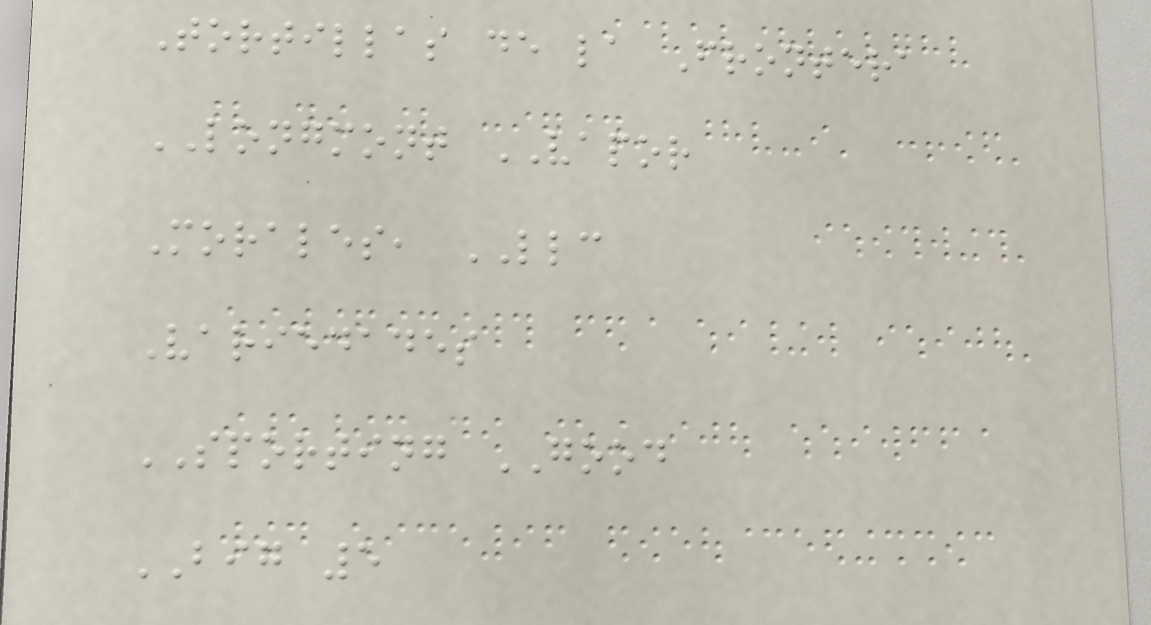Tortillas de la Frontera
LONGMONT VAPOR
Morales, LLC
Variedades
SPORTING GOOD
BIG 5
